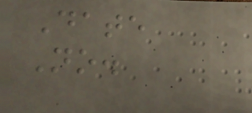Date
No.
